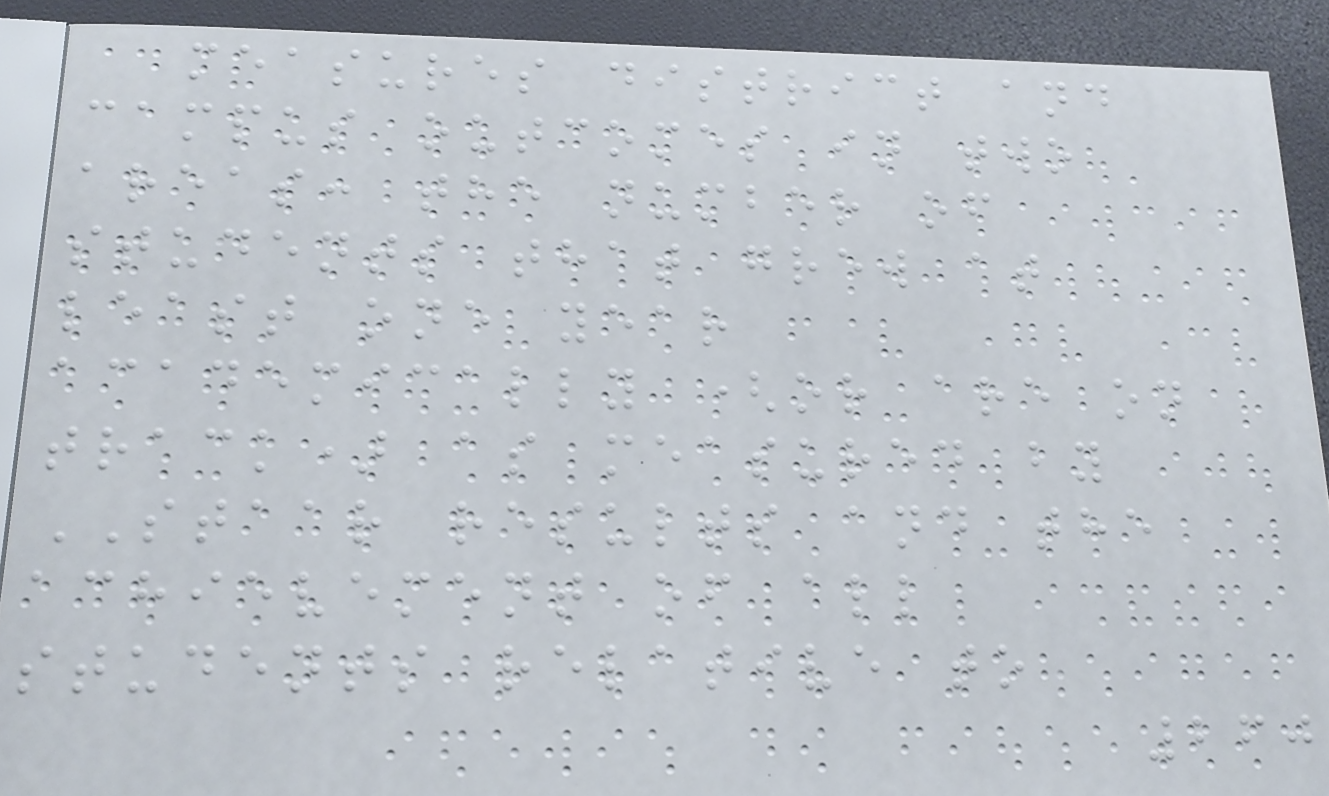measures district and
campus outcomes in two
areas: the number of
students that grew at
least one year
academically (or are on
track) as measured by
STAAR results and the
achievement of all
students relative to
260
